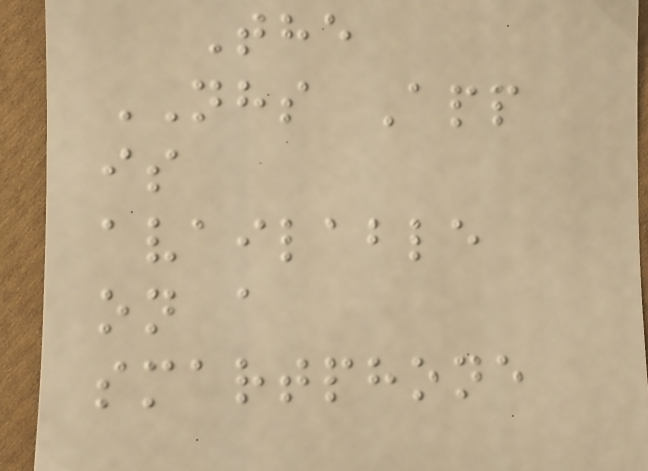The
NHS App
is
available
on a
smartphone
